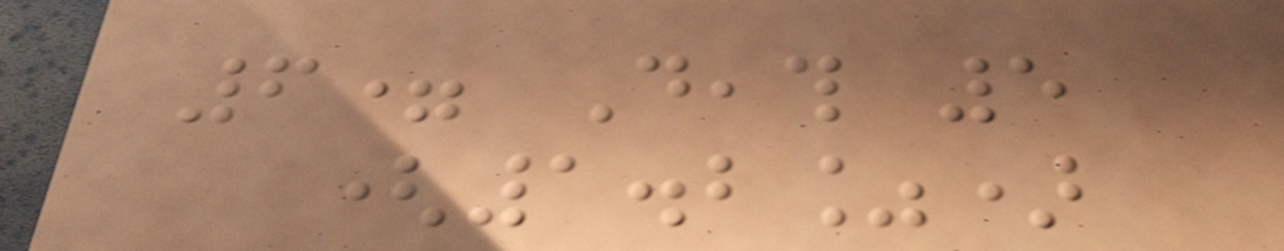6= Death 5
(1.2%)
